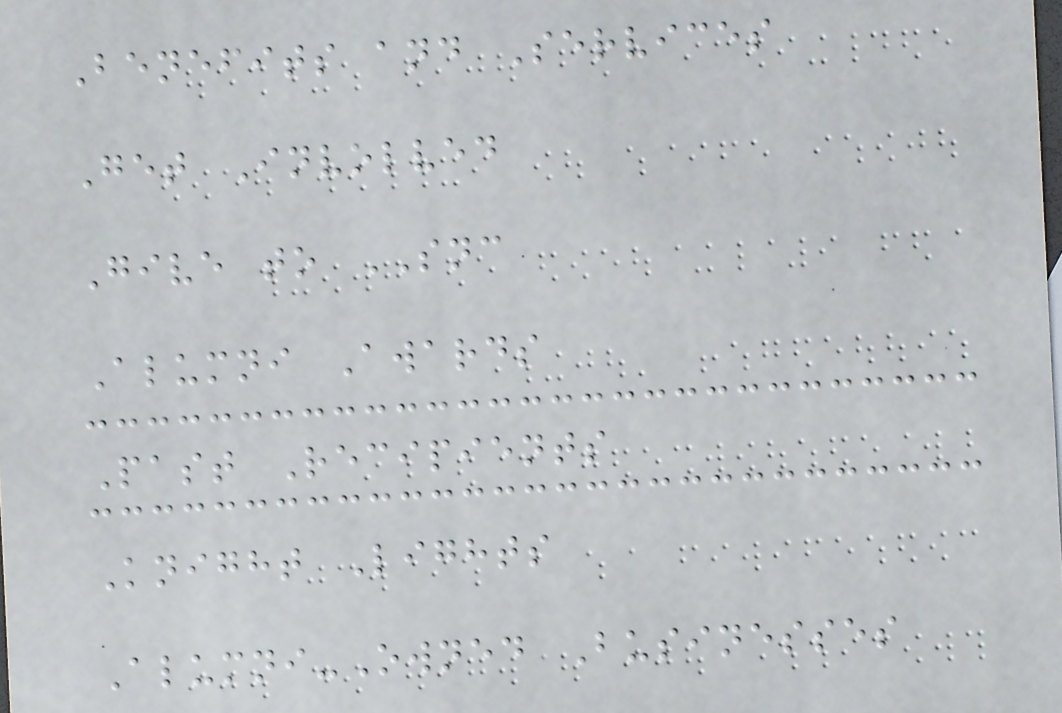Benefits and Services
Get Involved
Give to SNC
Alumni Awards
Past Recipients
Knight Lights
Alumni-Owned Businesses
